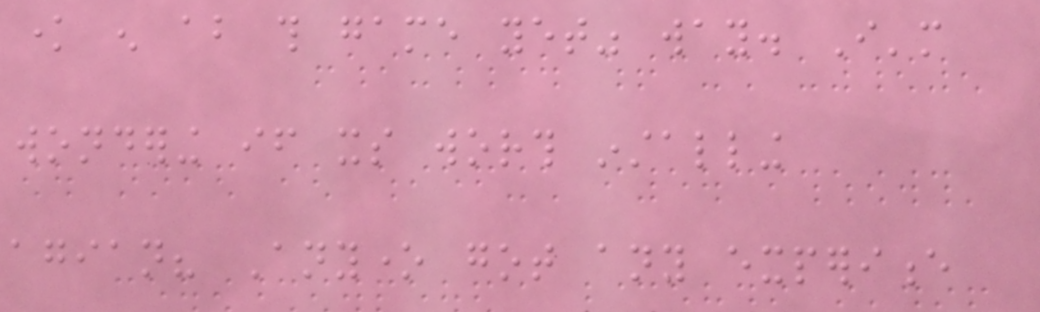know enough about this game yet" way. I'm
wondering if its worth installing
agian? Anyone got any experience
